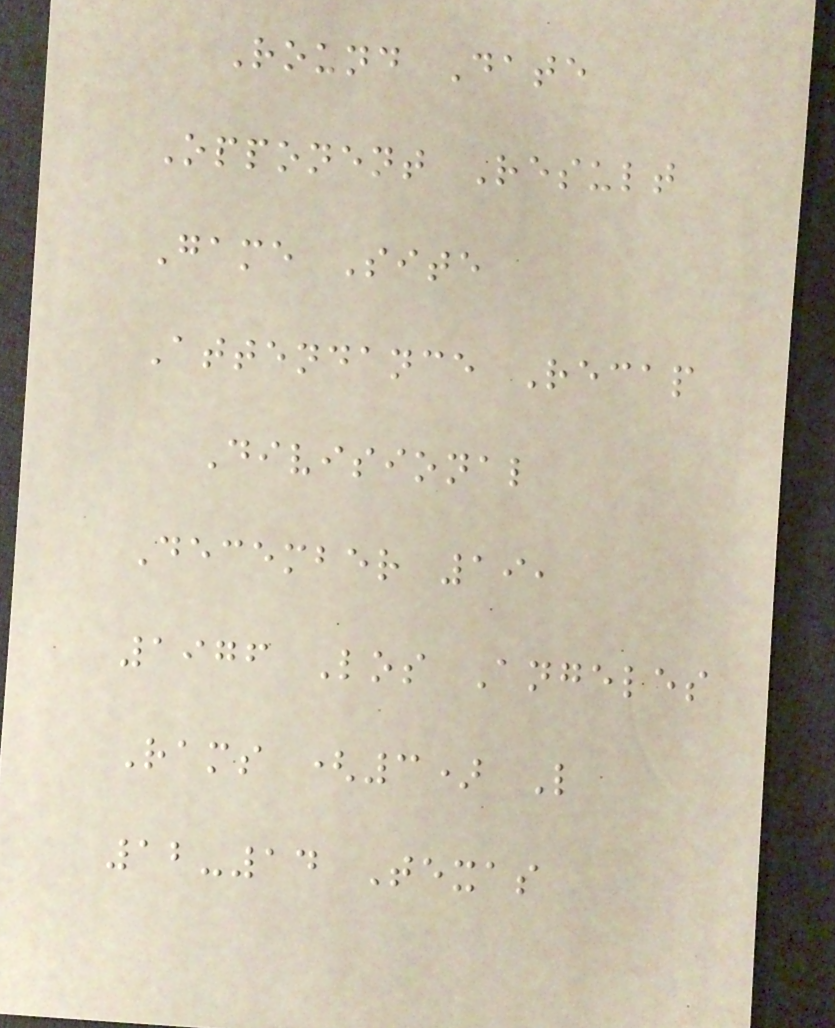Round Date
Opponent Result
Game Site
Attendance Recap
Divisional
December 19,
1976 Los Angeles
Rams (3) L
12-14 Texas
